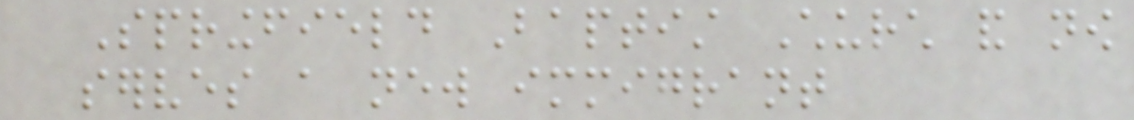Springfield Baptist Church and now
serves a new immigrant
